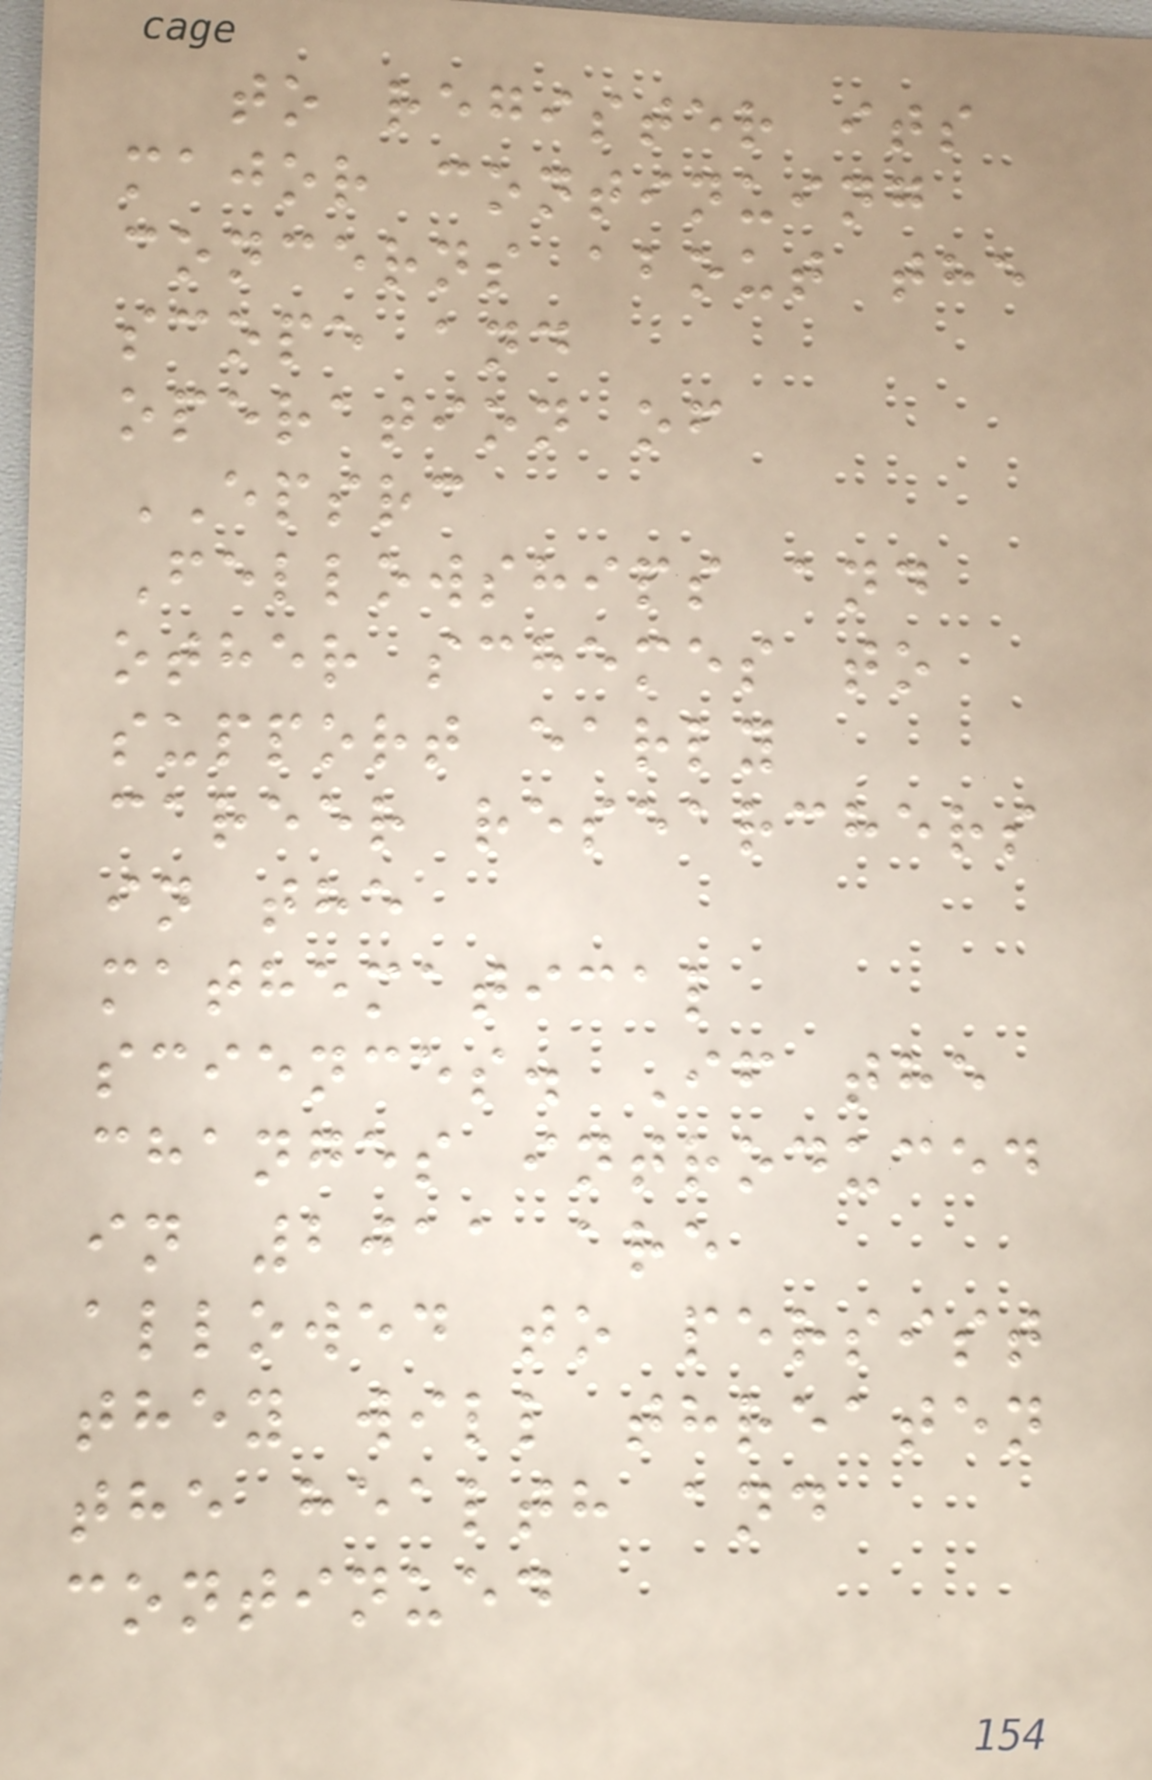to register its
major continuing
concerns about the
scope and
operation of
EPSRC
Fellowships and
other schemes to
support early
career researchers
in the
mathematical
sciences. If the
changes introduced
in 2011 are
allowed to persist
they will threaten
the health and
continued
